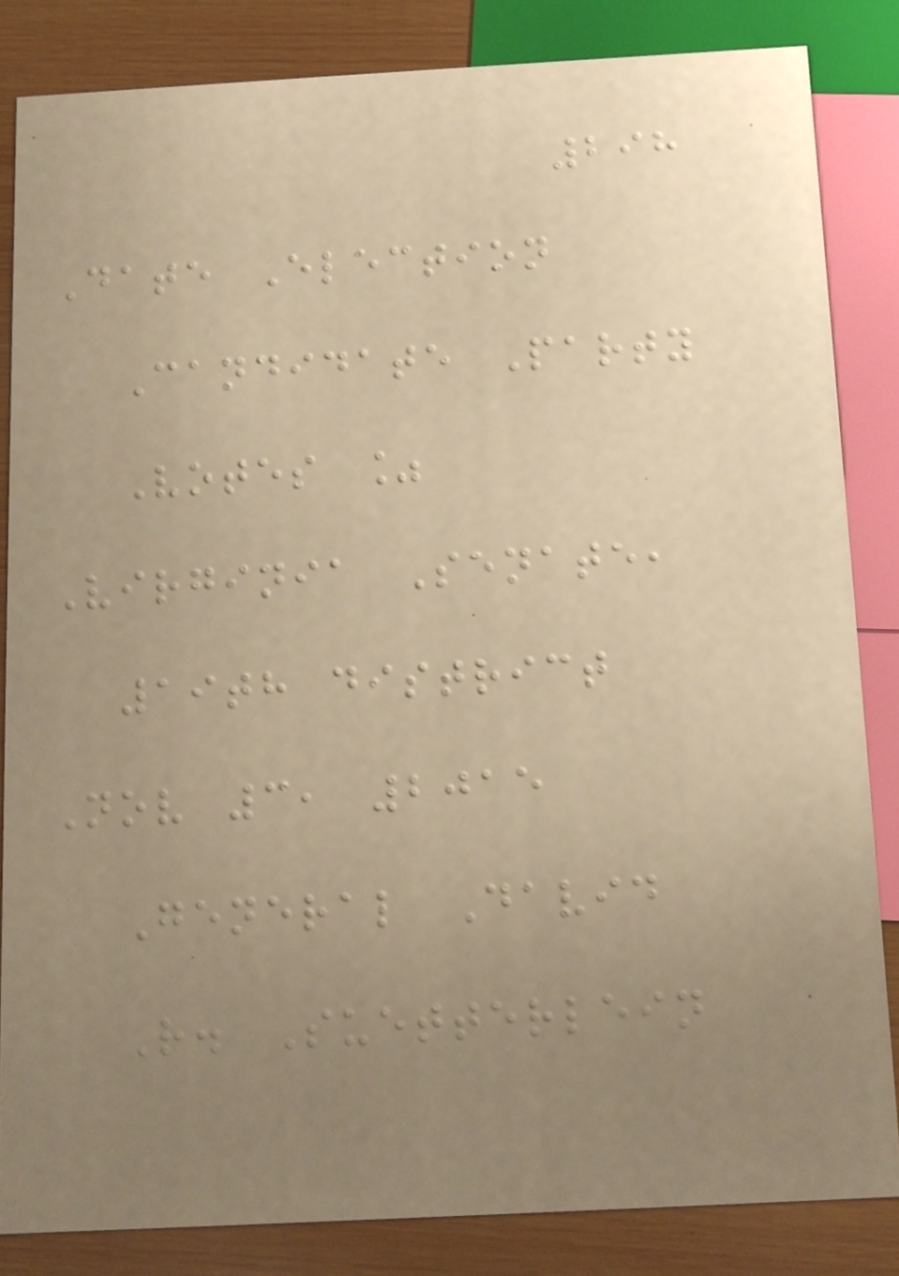298
Date Election
Candidate Party
Votes %
Virginia Senate,
19th district
Nov 3, 2015
General David
R. Suetterlein
